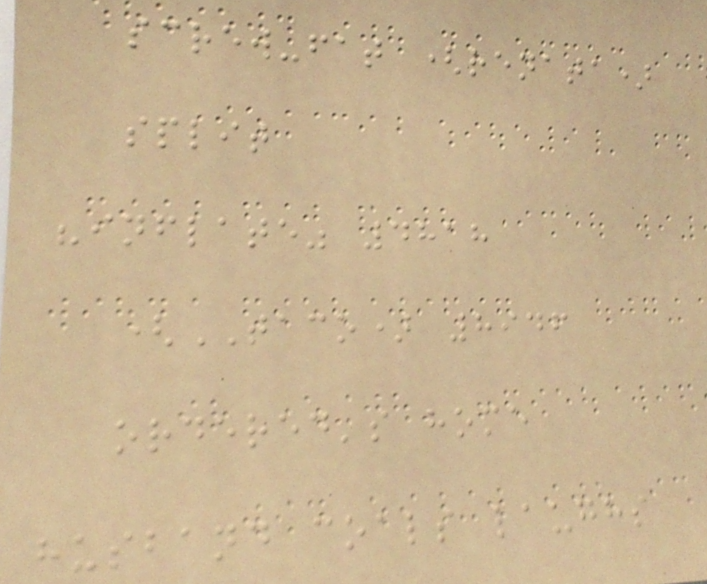screw-fat (renata)
split
"inflate" 4818
(TACO) 8946
ordered's home
husband coals laughs
